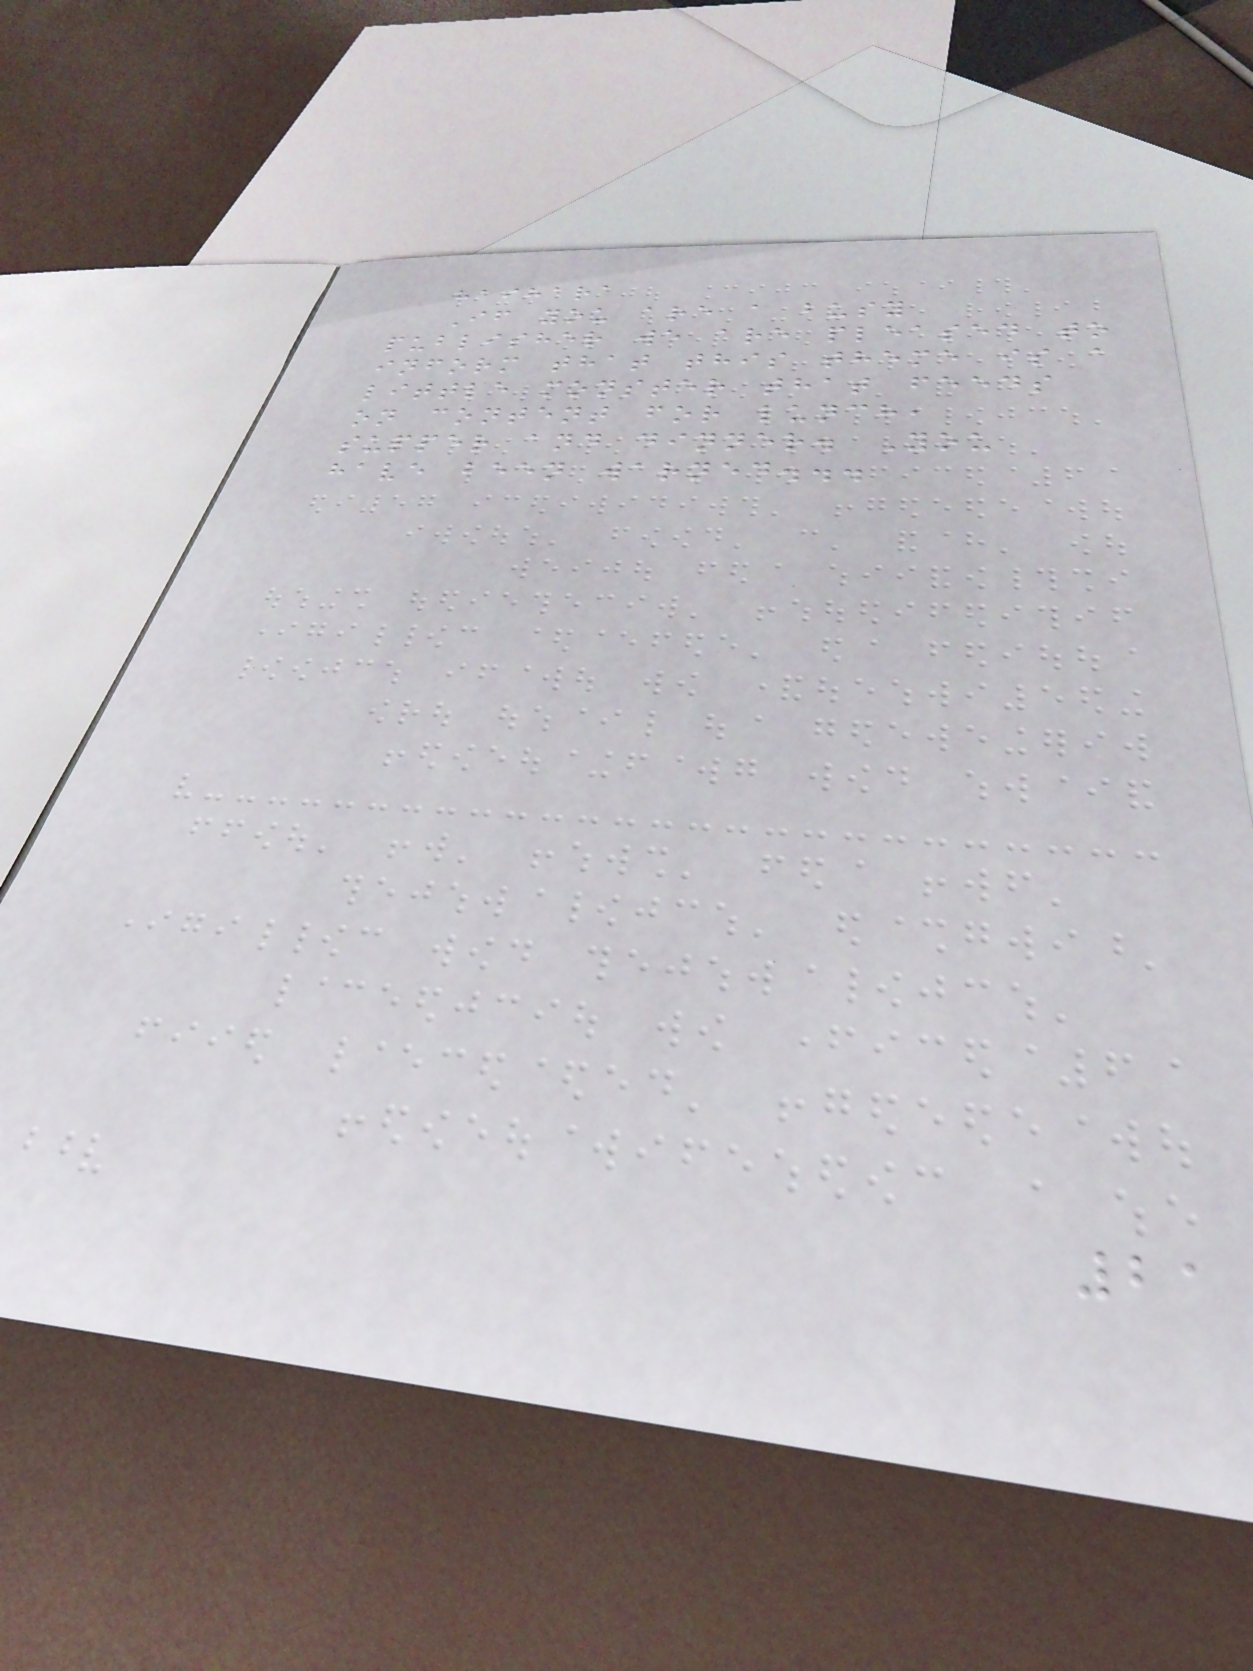haihara
If you are a busy
publisher we are pleased to
inform that this theme is a
little monster that feeds
on content for lunch,
supper and dinner. You
have been warned...
21
